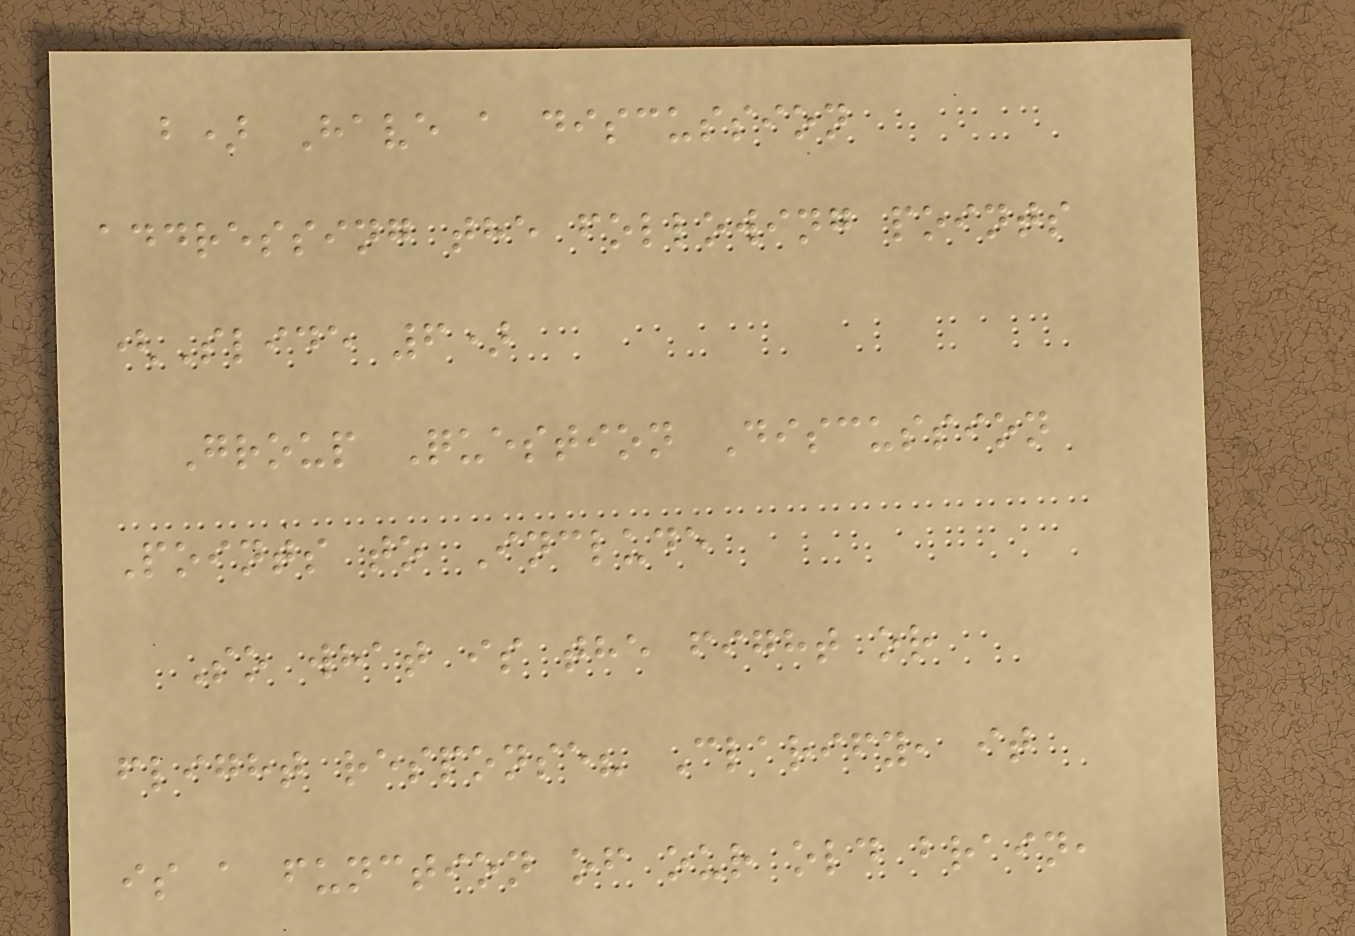b) Have a discussion
addressing the following points
(Slide 6)
Group Question Discussion
Points to Include
So what is the fight or
flight response? Clarify, it
is a function of our old brain,
